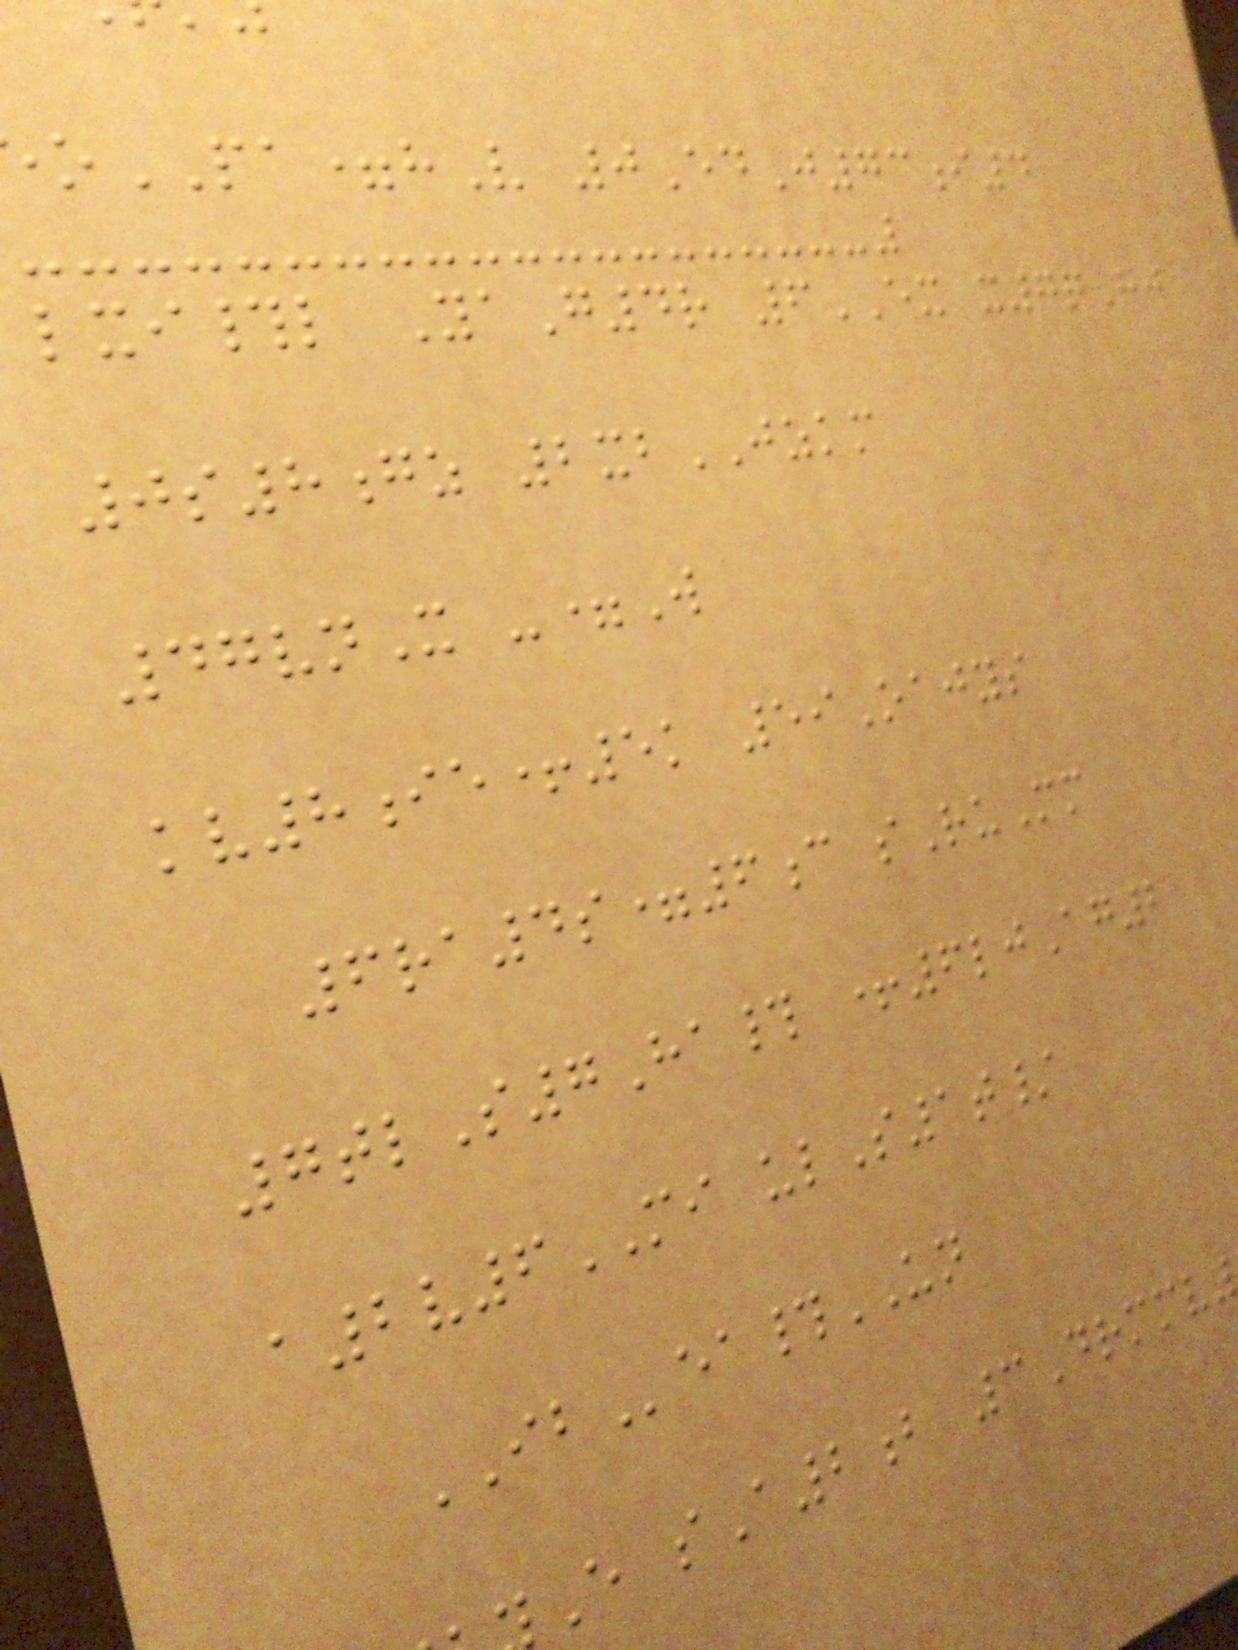oPA=hV 0EdJ73i4
lxi#l YaG4r 6EX x7qHj
0s8gz 2xbJZKM
47vnX -=W
kv8ie+5k 59Oajys
6ra4s=6c sRuMm
7tlS7Ha# +6ljAg2
a2v6MI ulS1t/
IBea#UN
E sA2b 3Drmmv
